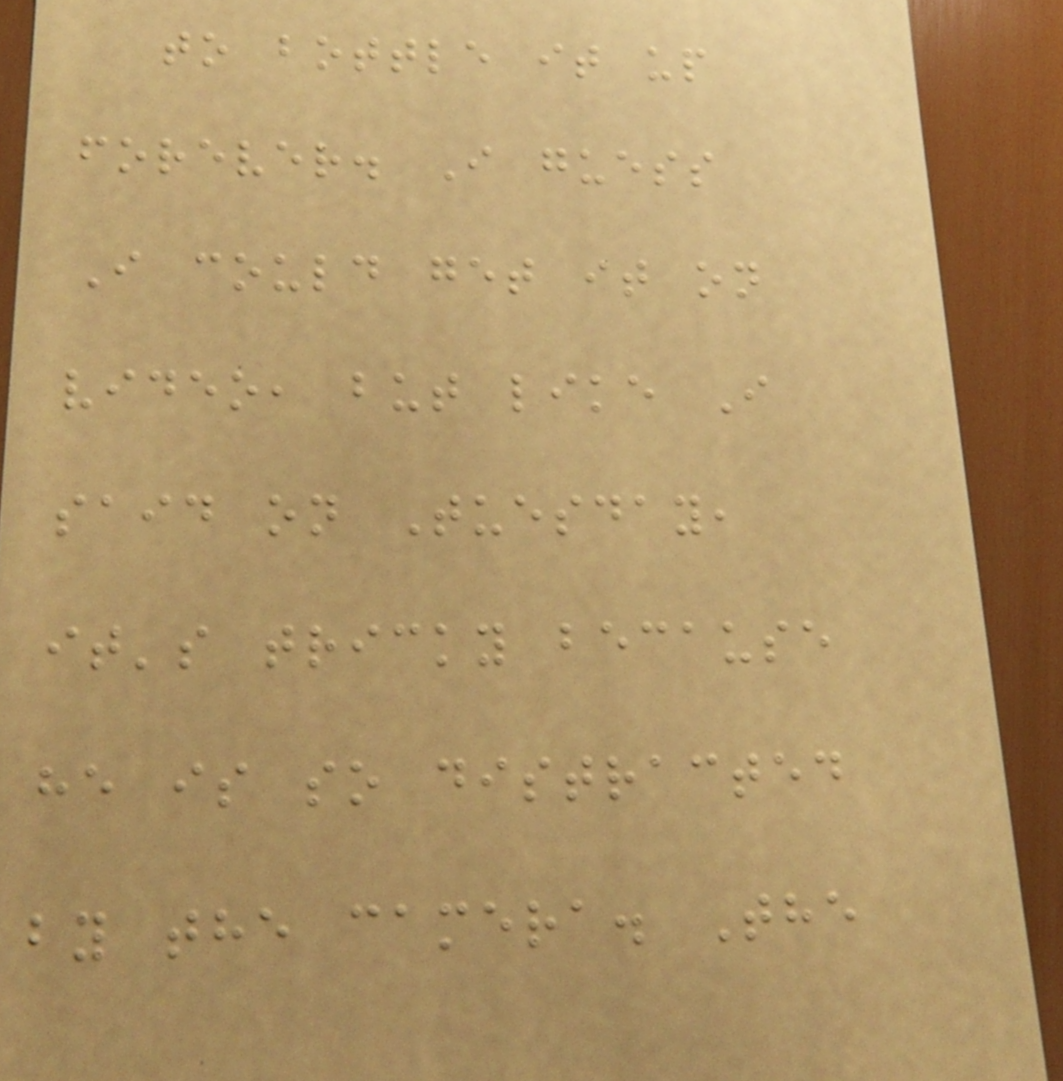to bottle it up
forever. I guess
I could get it on
video, but like I
said on Tuesday,
it's tricky because
he is so distracted
by the camera. The
